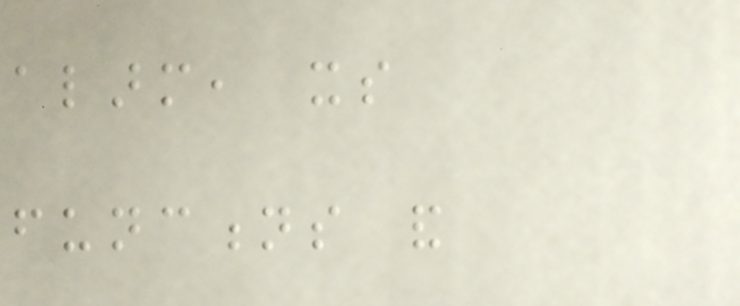alarm, its
functions and
